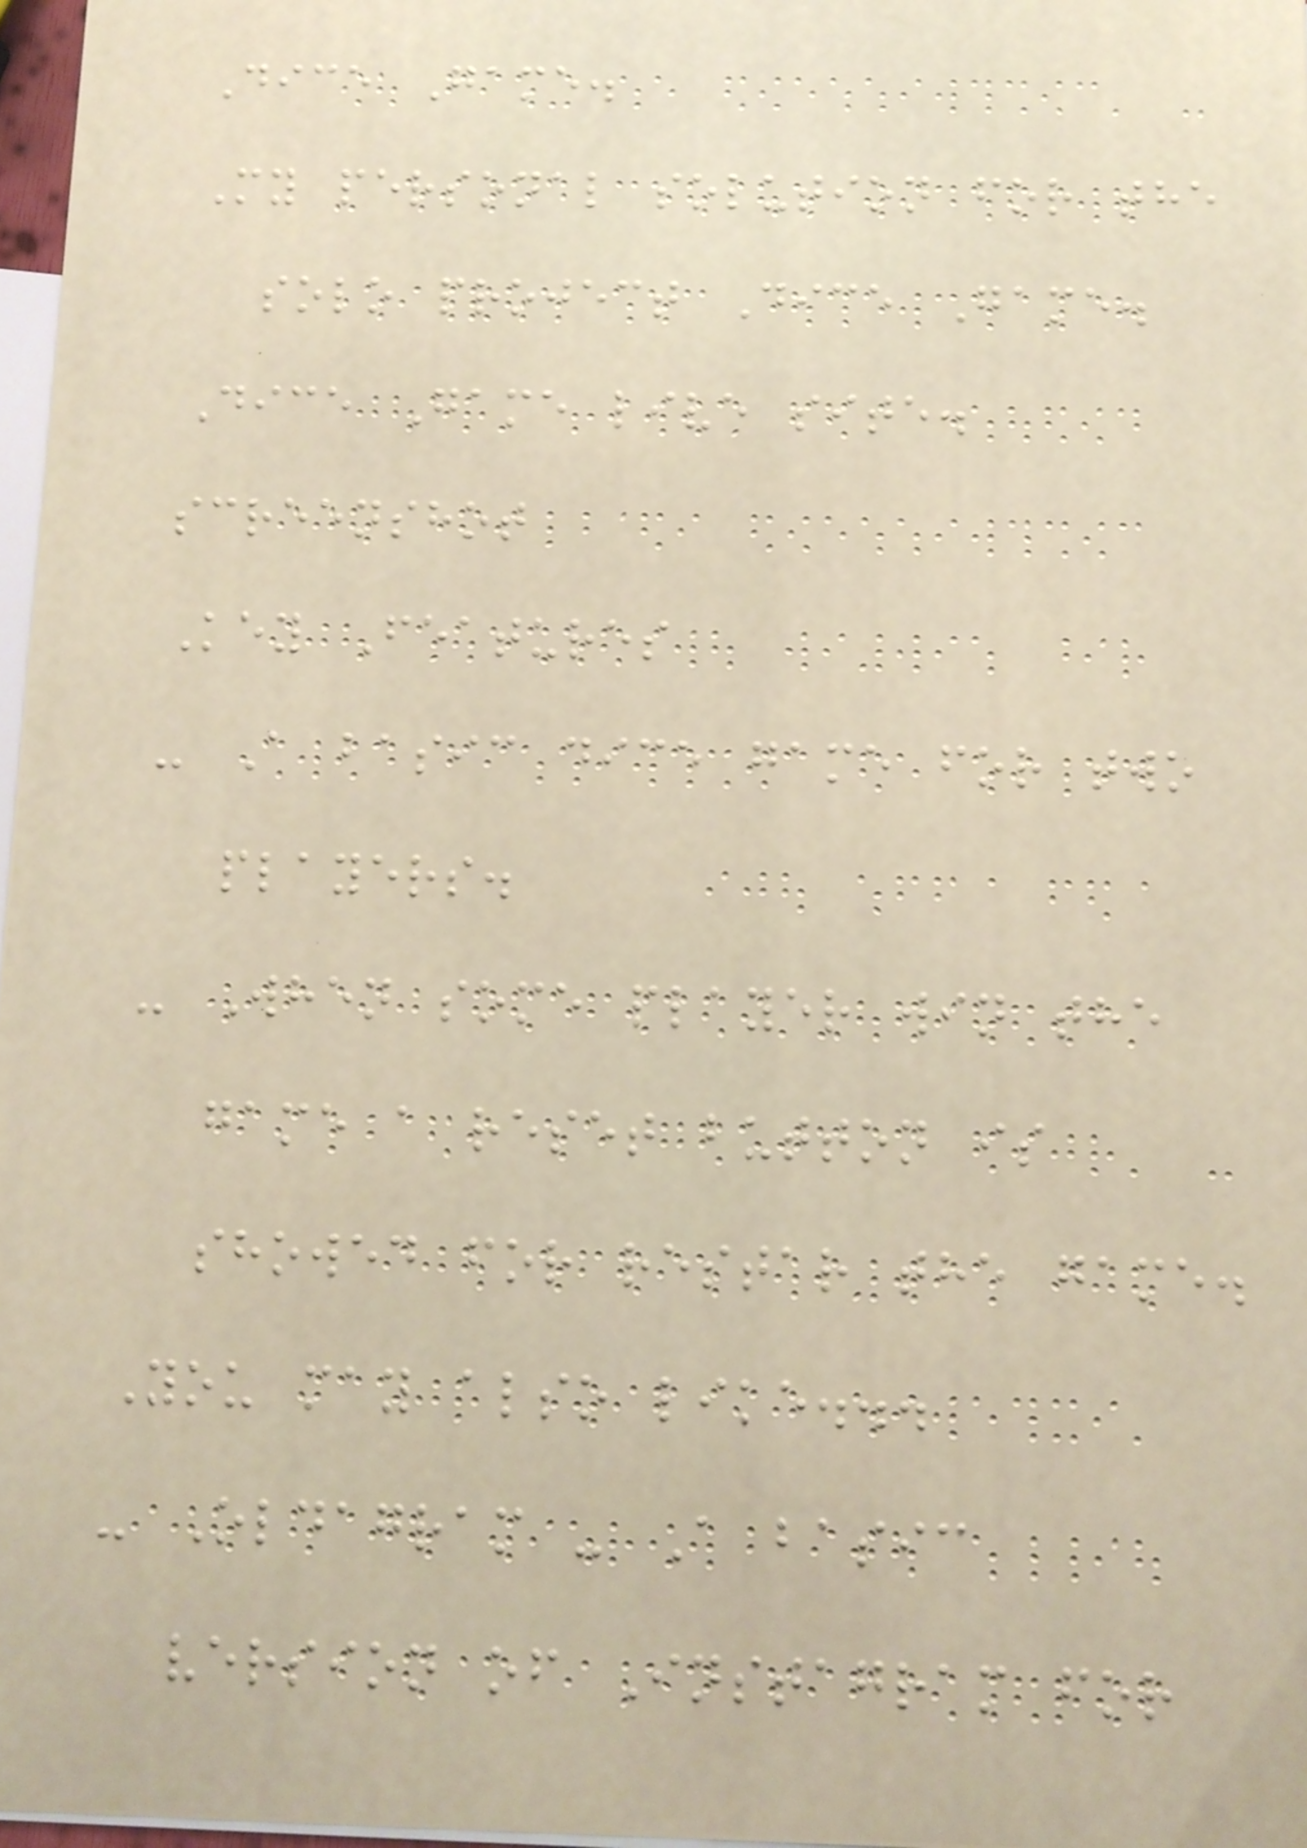Dice Game.
My personal solution for the
solo project Dice Game.
Dice Game live site.
screenshot
Key Features
- A basic dice game for two
players.
- When some player win the
game a reset button is
showed for restar the game.
You may also like...
- Oldagram - A basic
version of Instagram for
